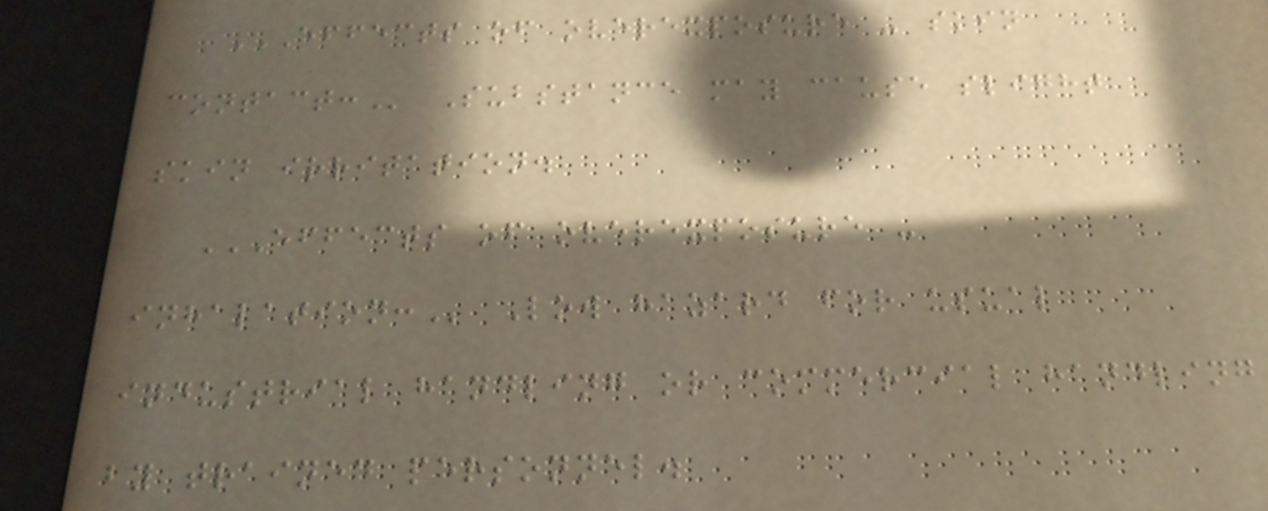EFFECTS OF OVEREXPOSURE - SKIN
CONTACT: Substance may cause slight
skin irritation.
EFFECTS OF OVEREXPOSURE -
INHALATION: Low hazard for usual
industrial handling or commercial handling
by trained personnel.
